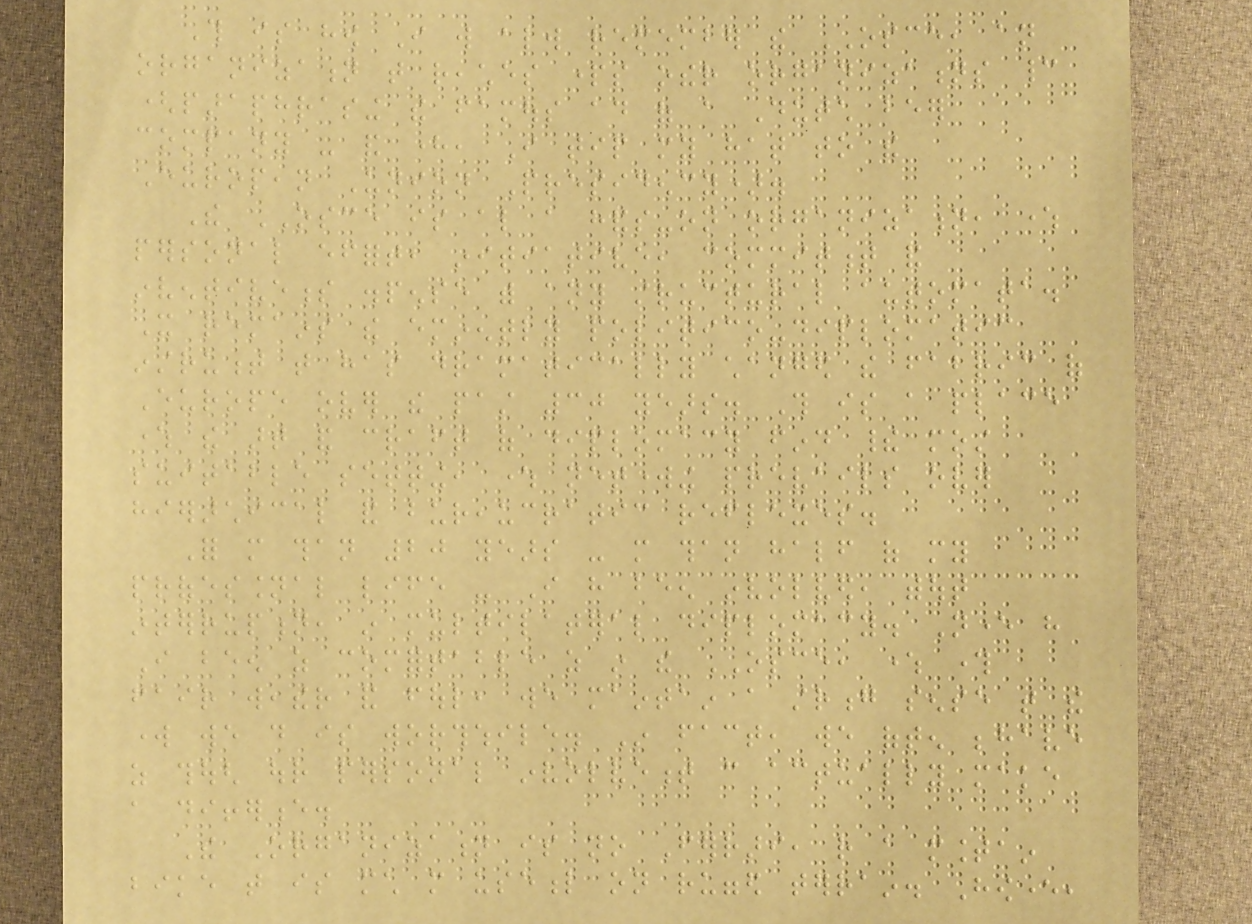This is how I will always remember the OSCE, an
organization that reaches parts other organizations cannot
(paraphrasing the famous ad of a Dutch beer
company - and here, I tip my hat to the
European Union Presidency).
The OSCE is also a hands-on organization, where
personal effort, initiative, commitment and
inventiveness dispense with any structural automata.
It remains the eminently politico-diplomatic
instrument that has dramatically changed the fabric of
Europe over the past 30 years. This is a place
where the art and craft of diplomacy find their most
suitable setting, where networking prevails over
hierarchical and bureaucratic reflexes.
For more than 20 years - more than half of my
professional life - I have been involved, without
interruption, in multilateral diplomacy. Never have
I been as comfortable as in the OSCE, where through
fair weather and foul, we maintain a strong sense that the
work we do is worthwhile. In fact, we often behave
as though our personal involvement can actually make
a difference.
The Organization is no Ferrari, rather a mountain
bike that is much more useful on rugged terrain. However,
